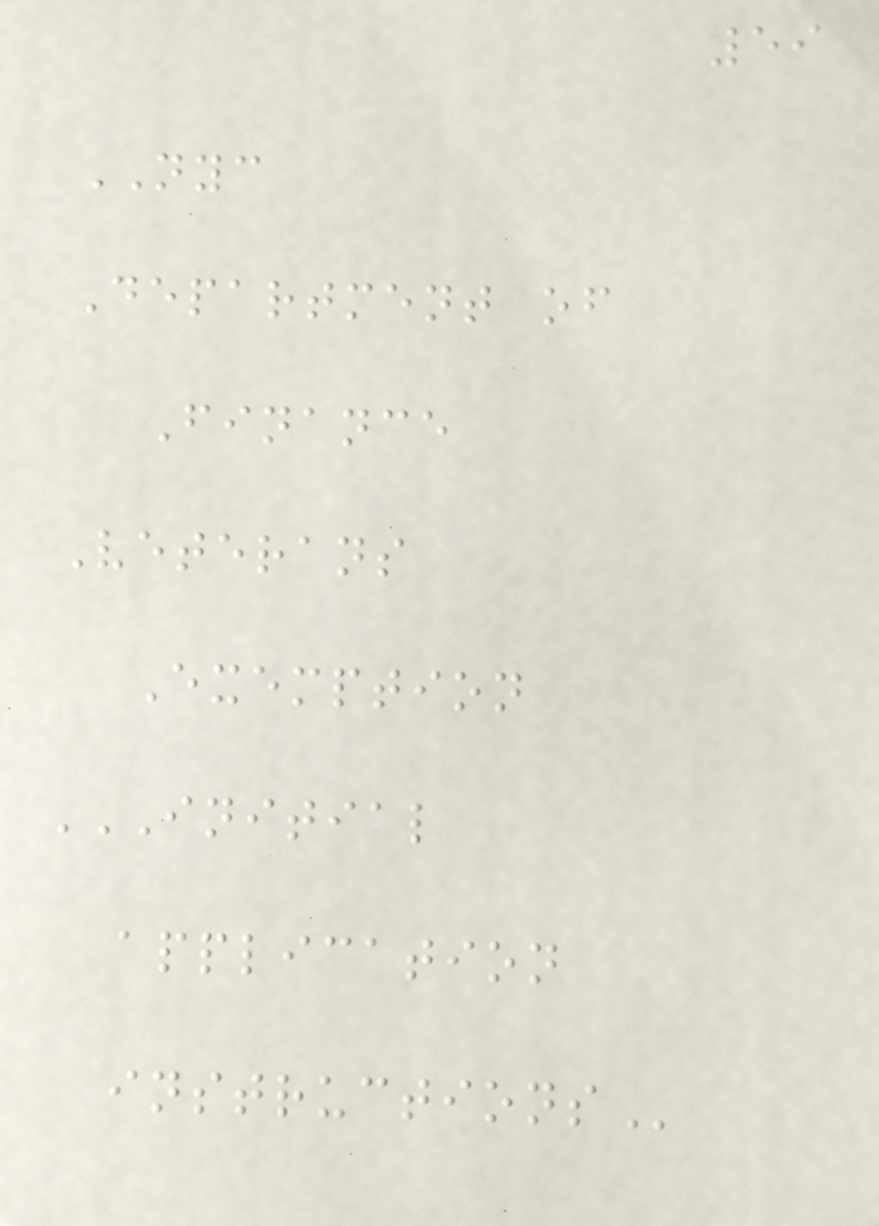59
NYC
Department of
Finance
Veterans
Exemption
INITIAL
APPLICATION
INSTRUCTIONS
